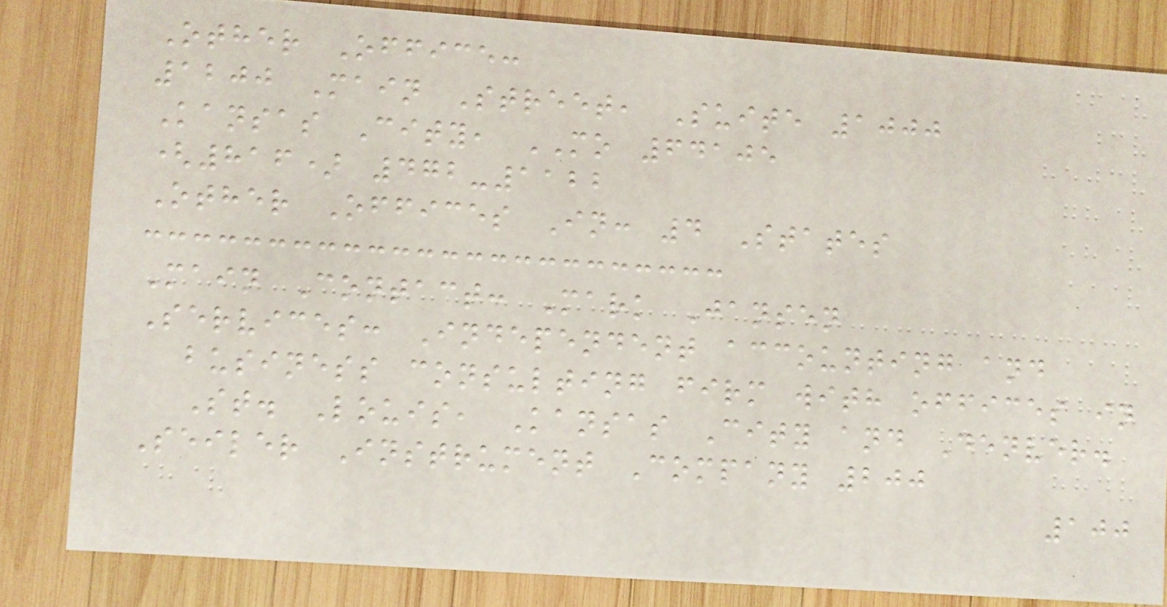Other Office:
1200 Main Street, Suite 1000
Kansas City, MO 64105
(816) 472-1122
Other Offices In: 4 States
Main Contact: Mark Jansen
Services: Independent accounting and
business consulting firm with offices in
St. Louis, Kansas City and Denver.
Seiler Instrument Company 200
100
